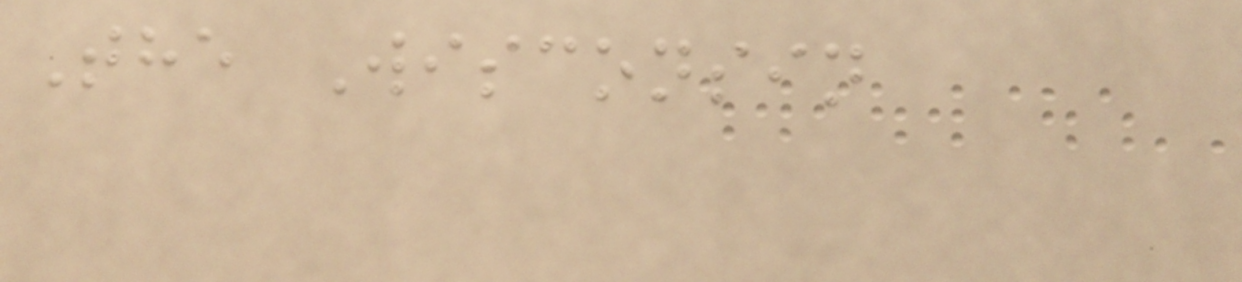The Wisconsin
